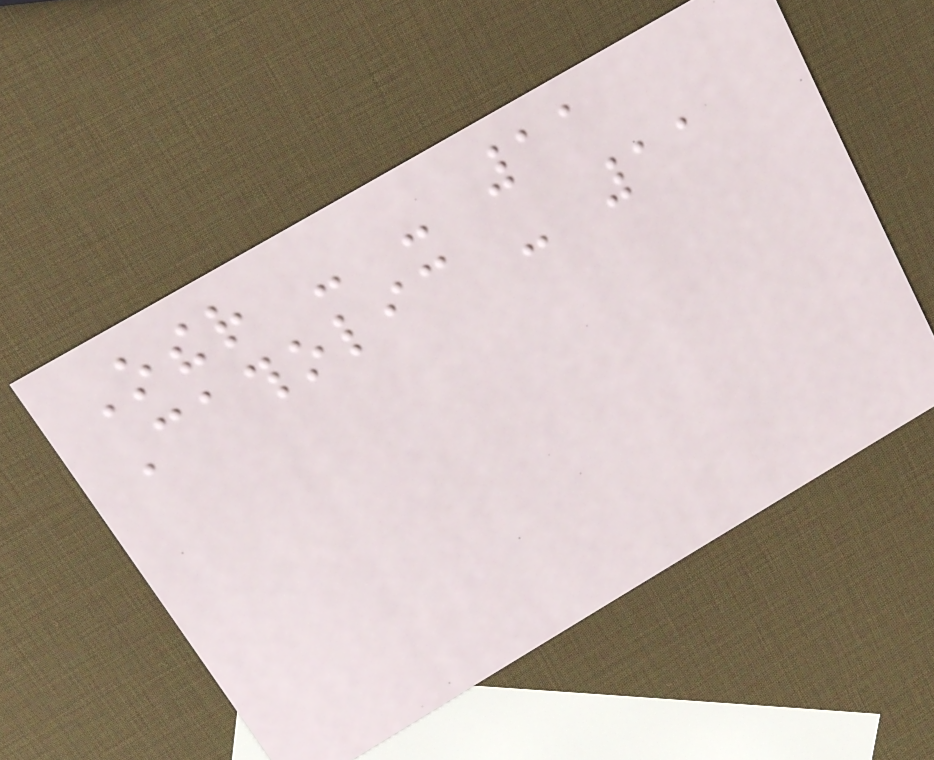Other - - 11
Catholic - 11
